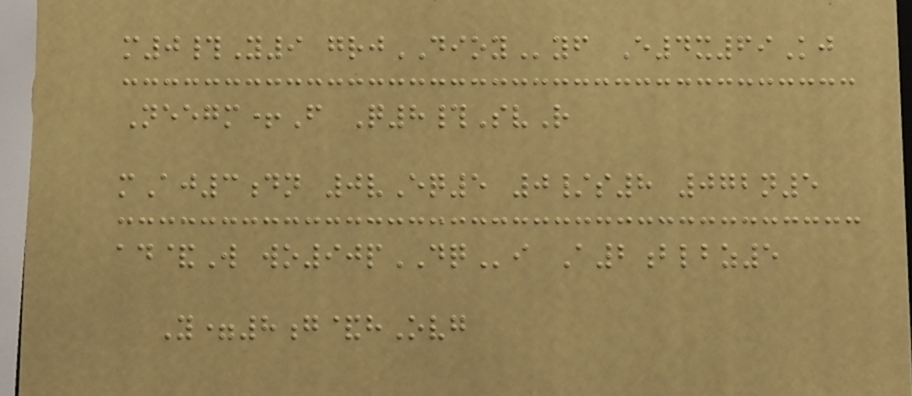m0#Y9 grjDIOYyf E4x69Kj
Neegm+F Q8#SvR
mAj3dn 0vEq5 0/s8 072n5
ad&W wo90pDQi A2blbz5
Y=8g&hOvg
